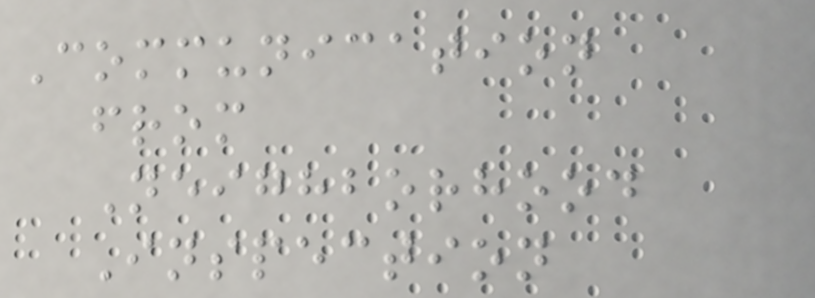Communication
from
Neighborhood
Inspection
